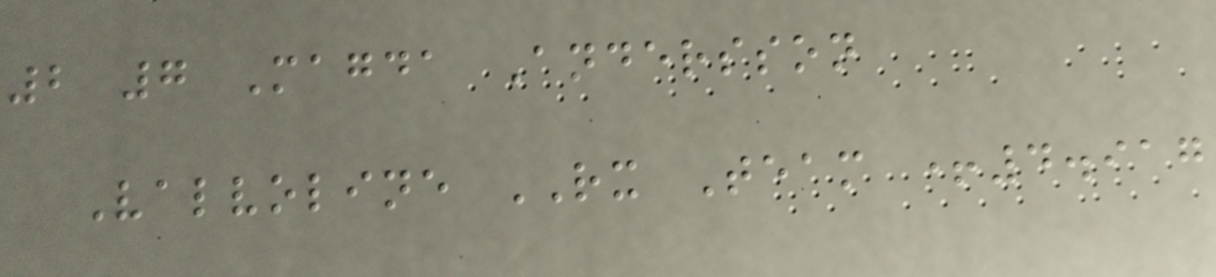2 7 Magda Andersson
Valvoline RX Team +4.917
